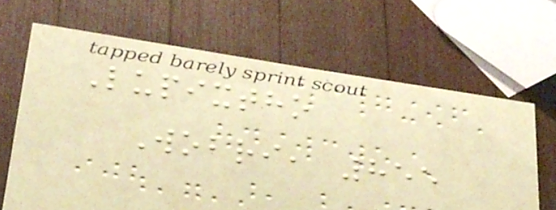Lupixtho
Wobri, 855
